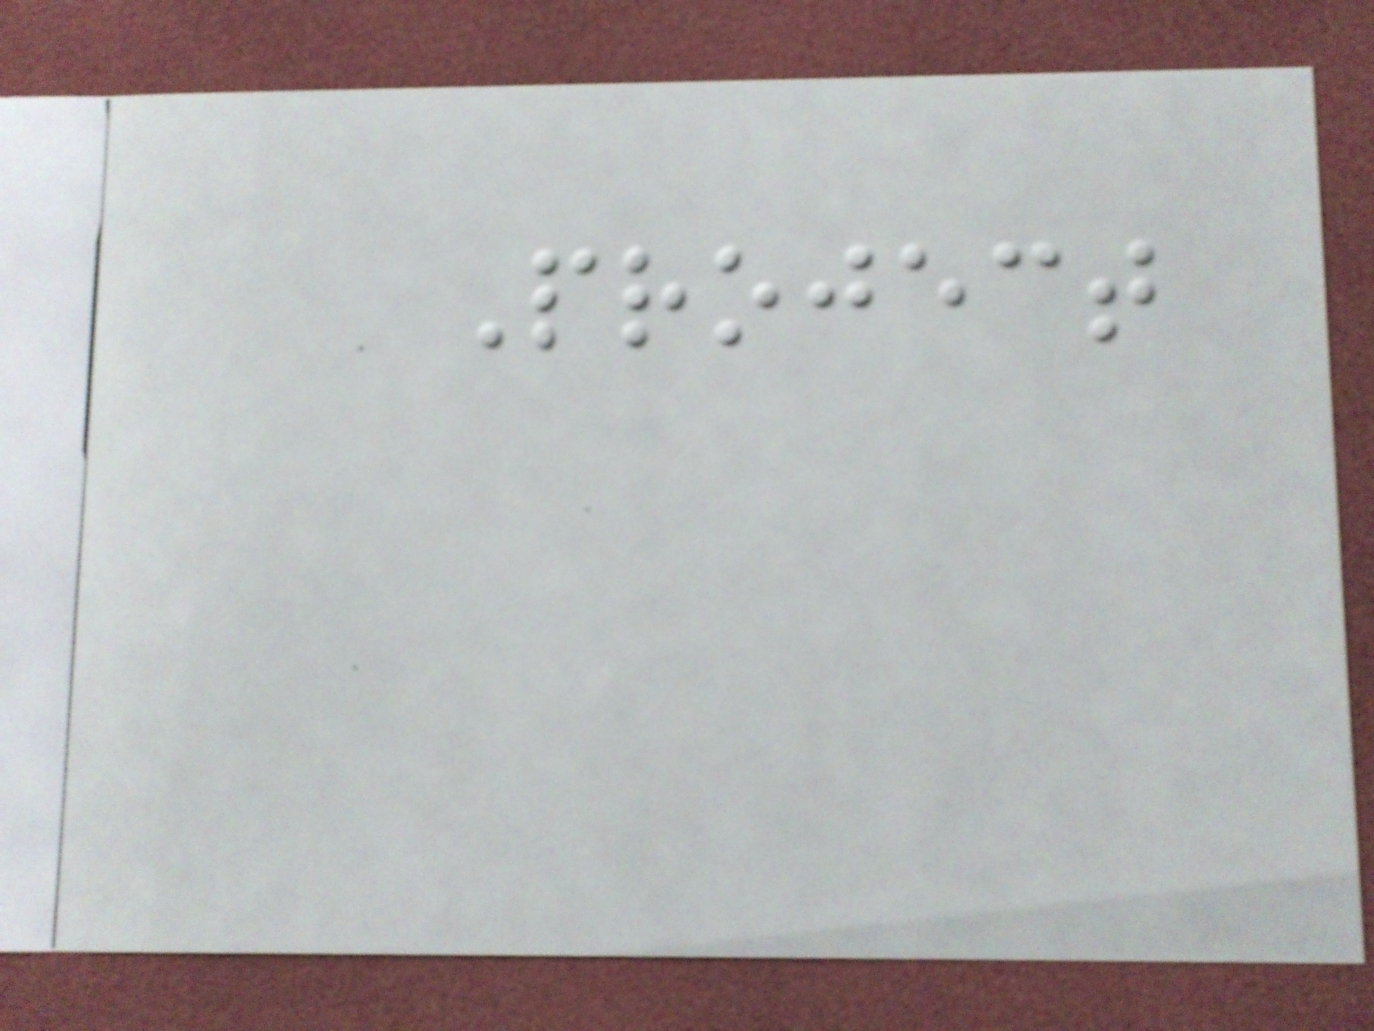Project
